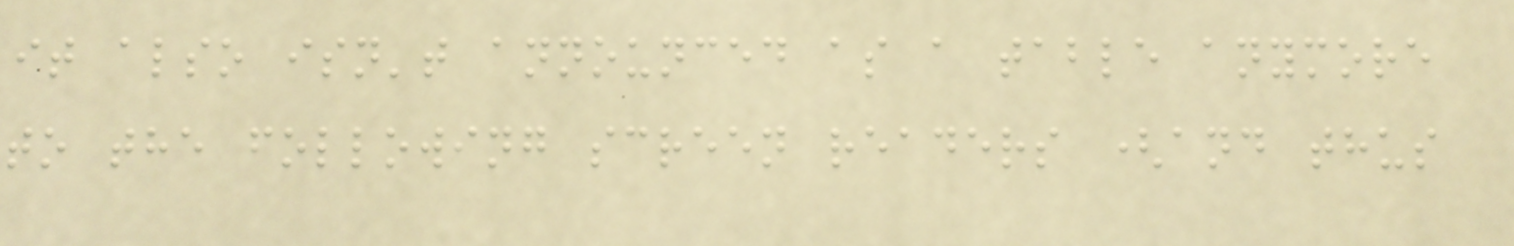it also isn't announced as a table anymore
to the following screen readers (and thus
